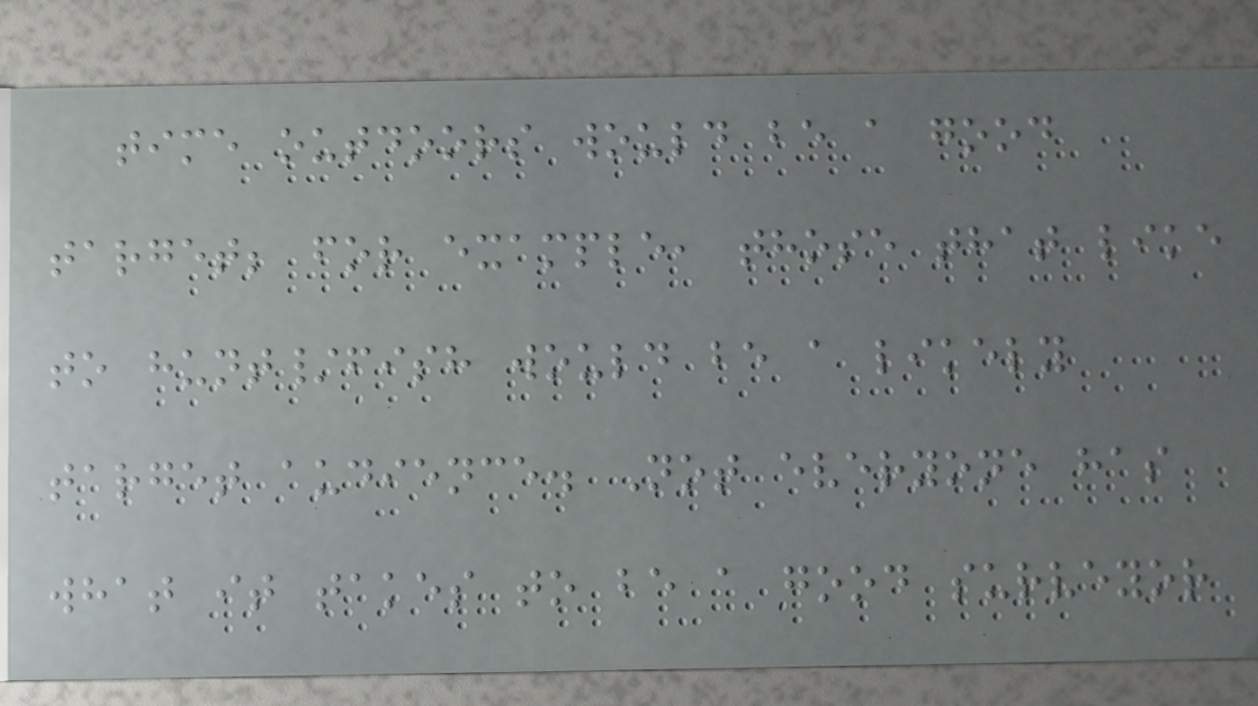time outdoors would be a good
target; for example, those that like
to hunt/fish would be a likely
target audience. Not everyone has
what it takes to be a good surveyor
